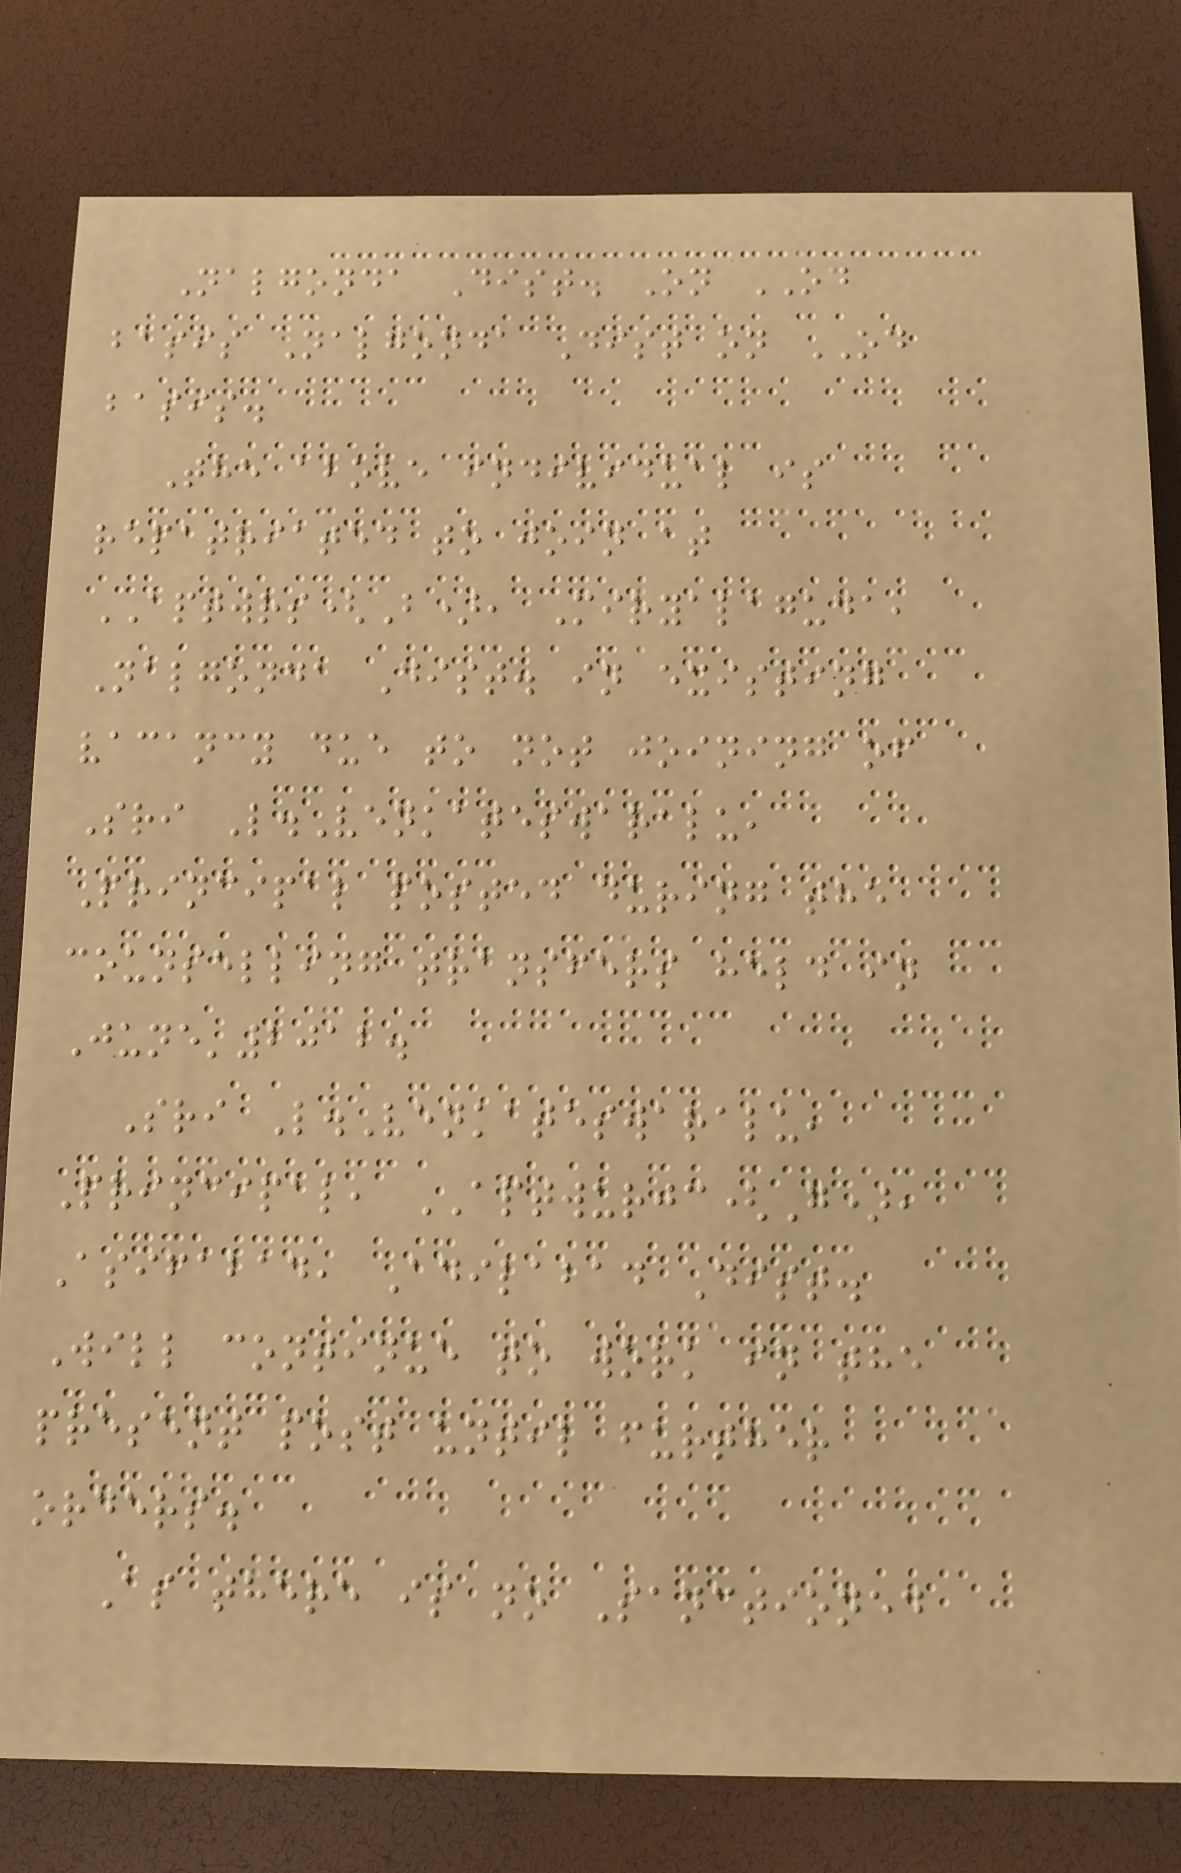Nalgonda Dist. On OD
basis Nalgonda Dist on OD
basis.
The above individual is
repatriated to join at
APTWRS(B), Miryalaguda,
Nalgonda Dist. in existing
vacancy due to not joining of
Sri L.Venkateswaralu,
Principal posted during the
counselling transfers held in
June'2012.
Sri L.Venkateswaralu,
Principal, APTWURJC(G),
Asifabad, Adilabad Dist.
Will continue to work in the
present post until further
orders.
As there is no Sanctioned
